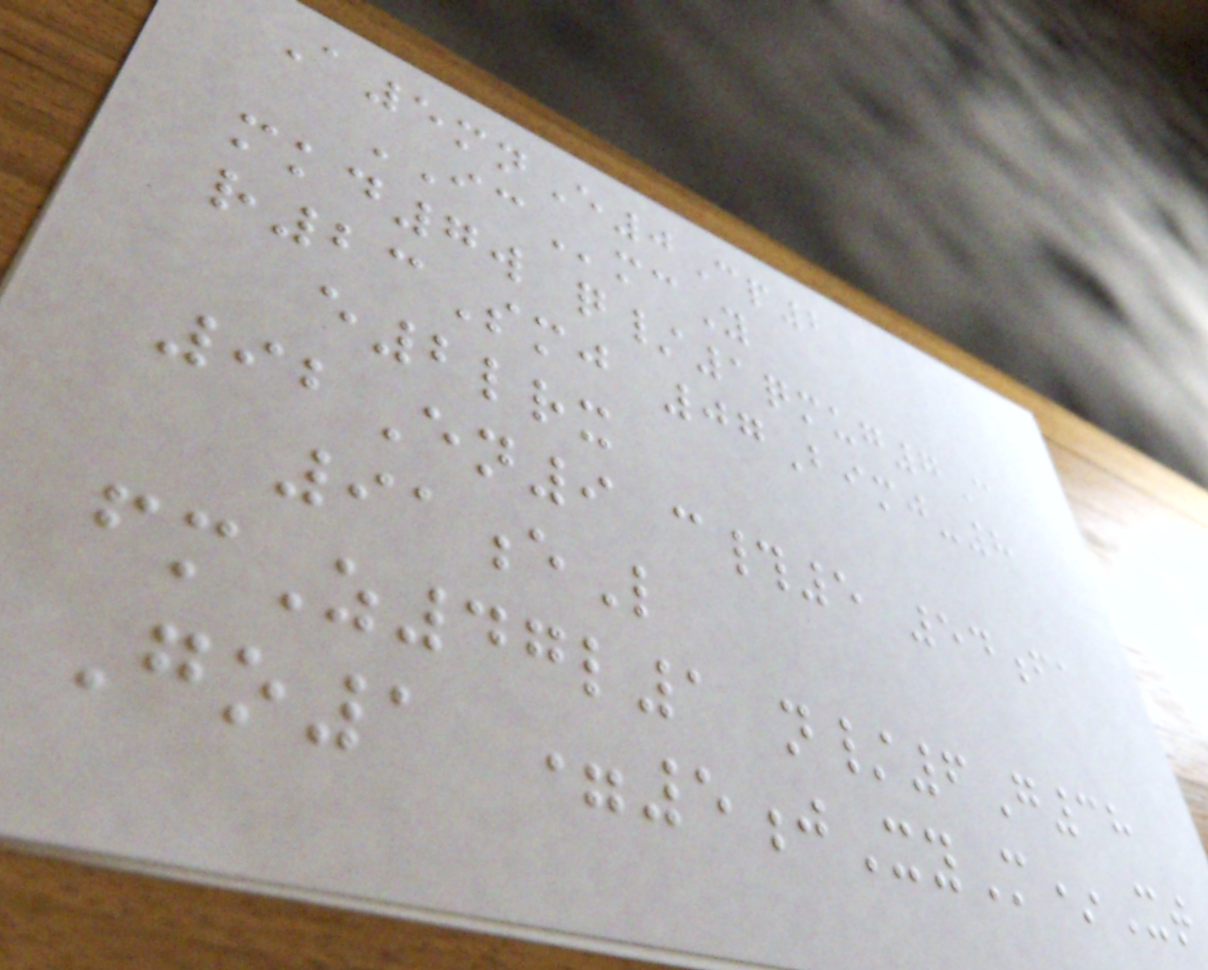A5mnE0Cp2
ICmcY
mkd7w q/1qmug7C
r23Smj 07Bimj-8
e2lrx
92En9 c#5 54fa
91eL
fmZ47l1 n/6G38
Go1 =5jXyM*Xt
